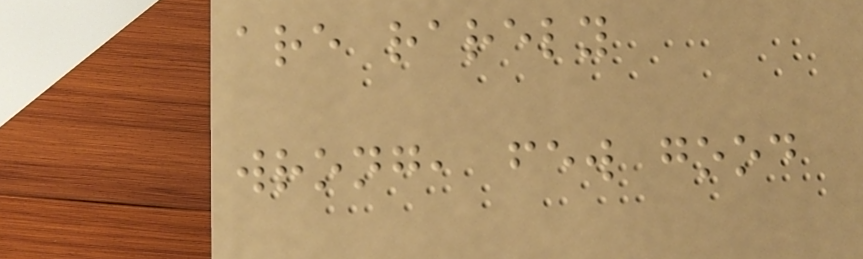are rarely
wrong, few good
